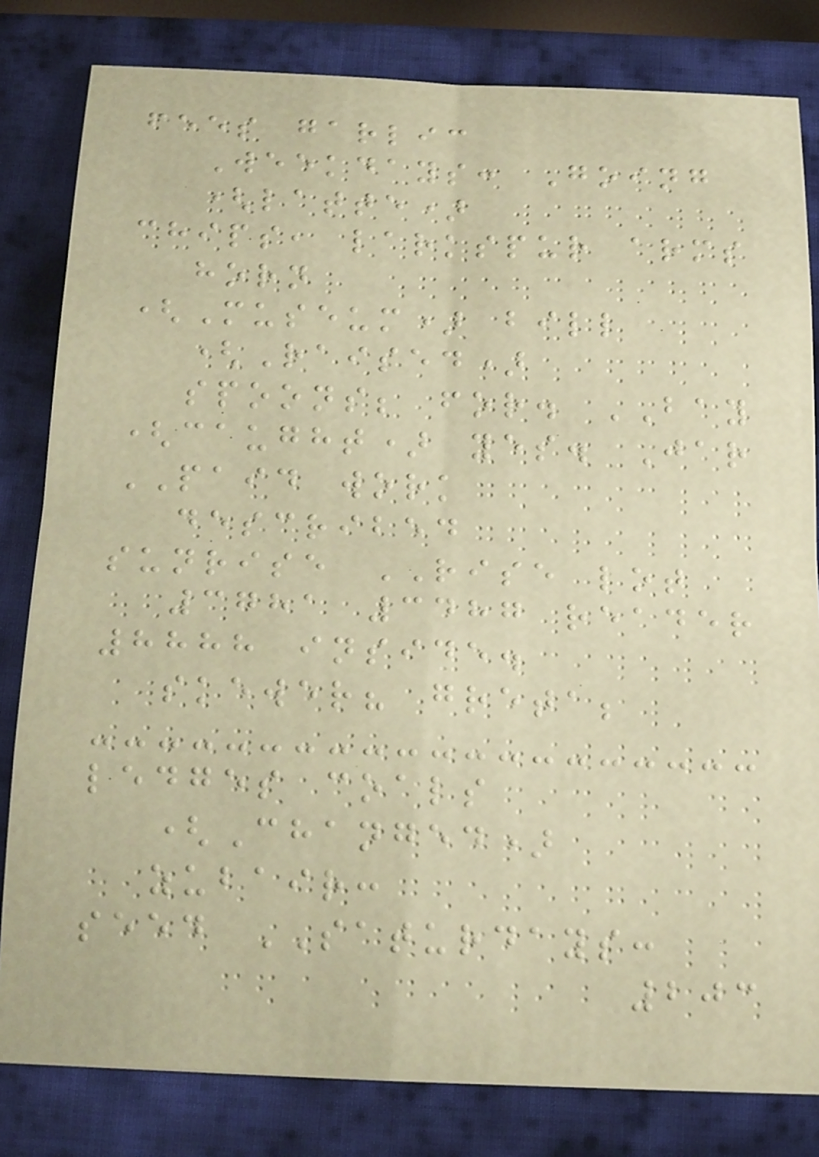fees garlic
Weekdays: Going
(latte)
chips, larkspur arms
horn
(Museum) bill
(Raised)
spoons; for. BAY
(caught) yes. Jar
PAID work
described
sunrise RISE lot
3781 3487 reader
8888 inside.
skewer? greta;
ledges coals
(Changed)
zubair:
seed SATURDAYS:
203
